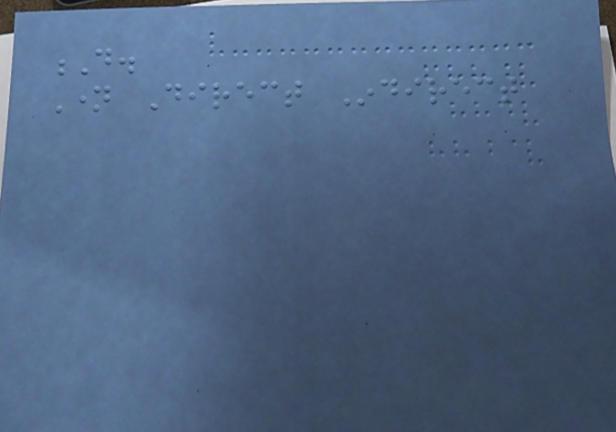D.
Name Direct Indirect
